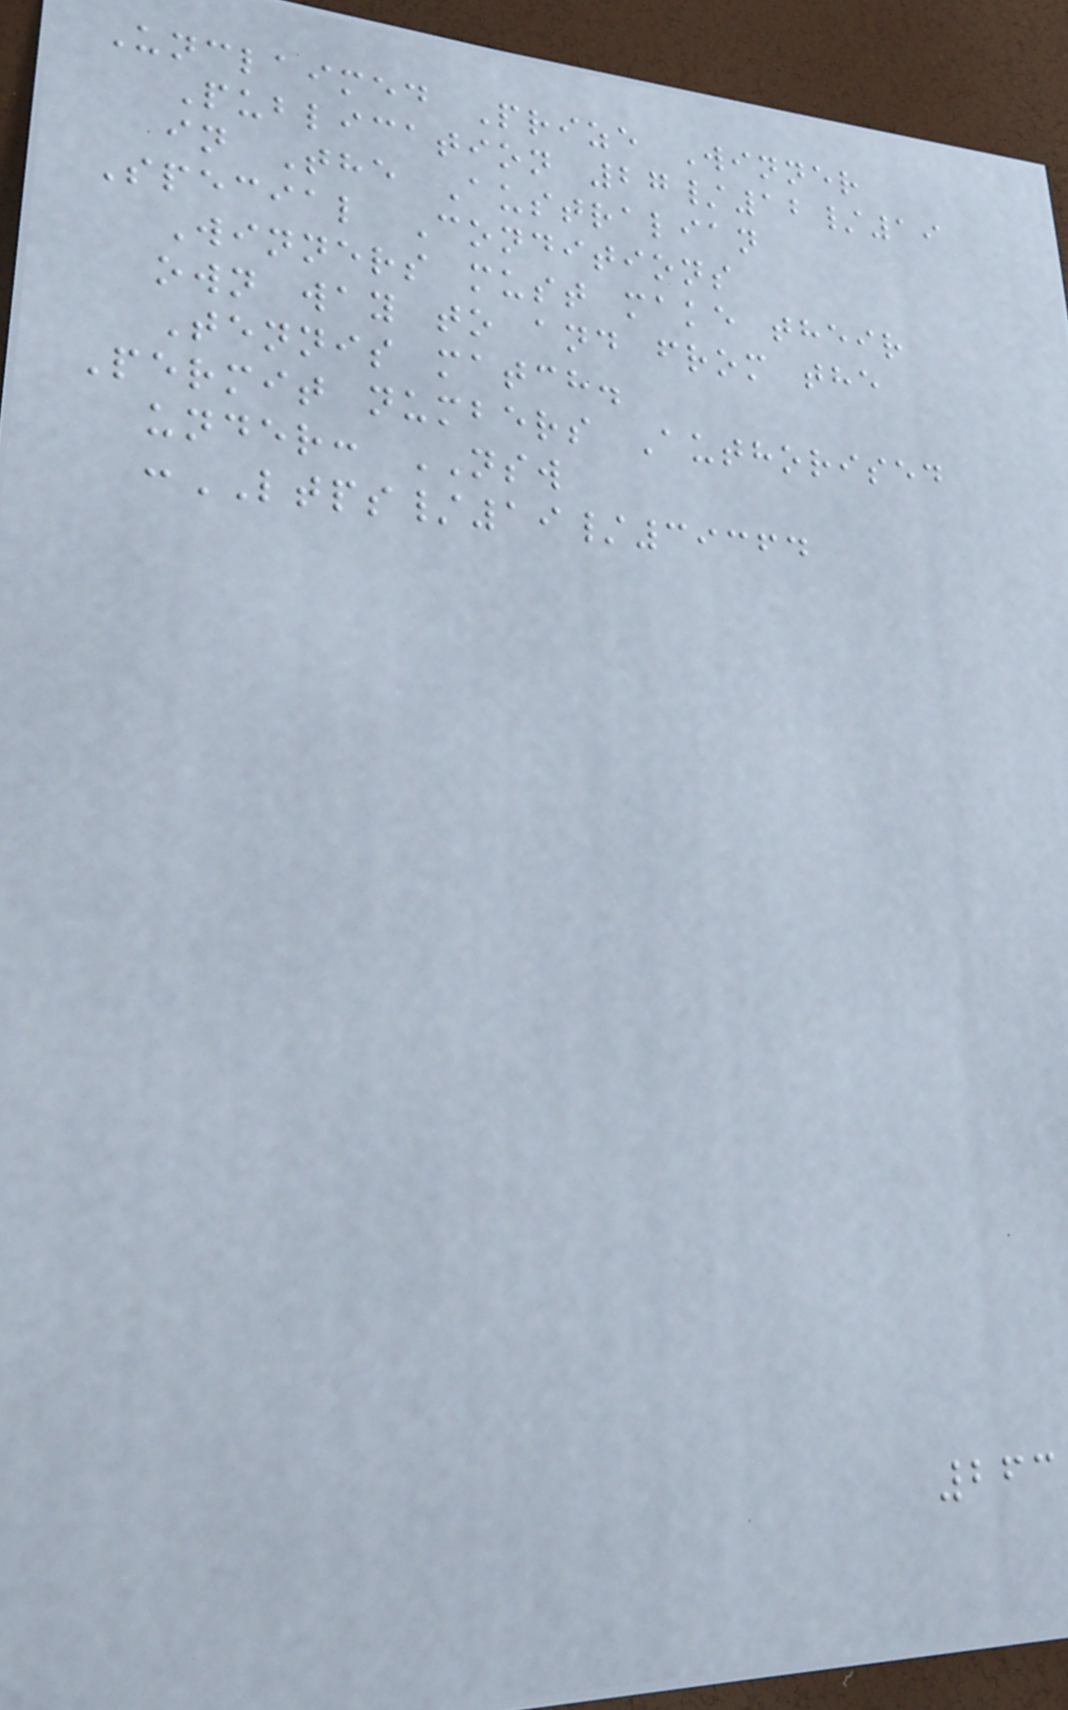Unclaimed Prize Winner
Publication 27/12/19
in The Australian
Special Conditions
Winners must make their
own way to and from the
Tennis match.
Permit numbers Authorised
under: NSW
:LTPS/19/39364
263
